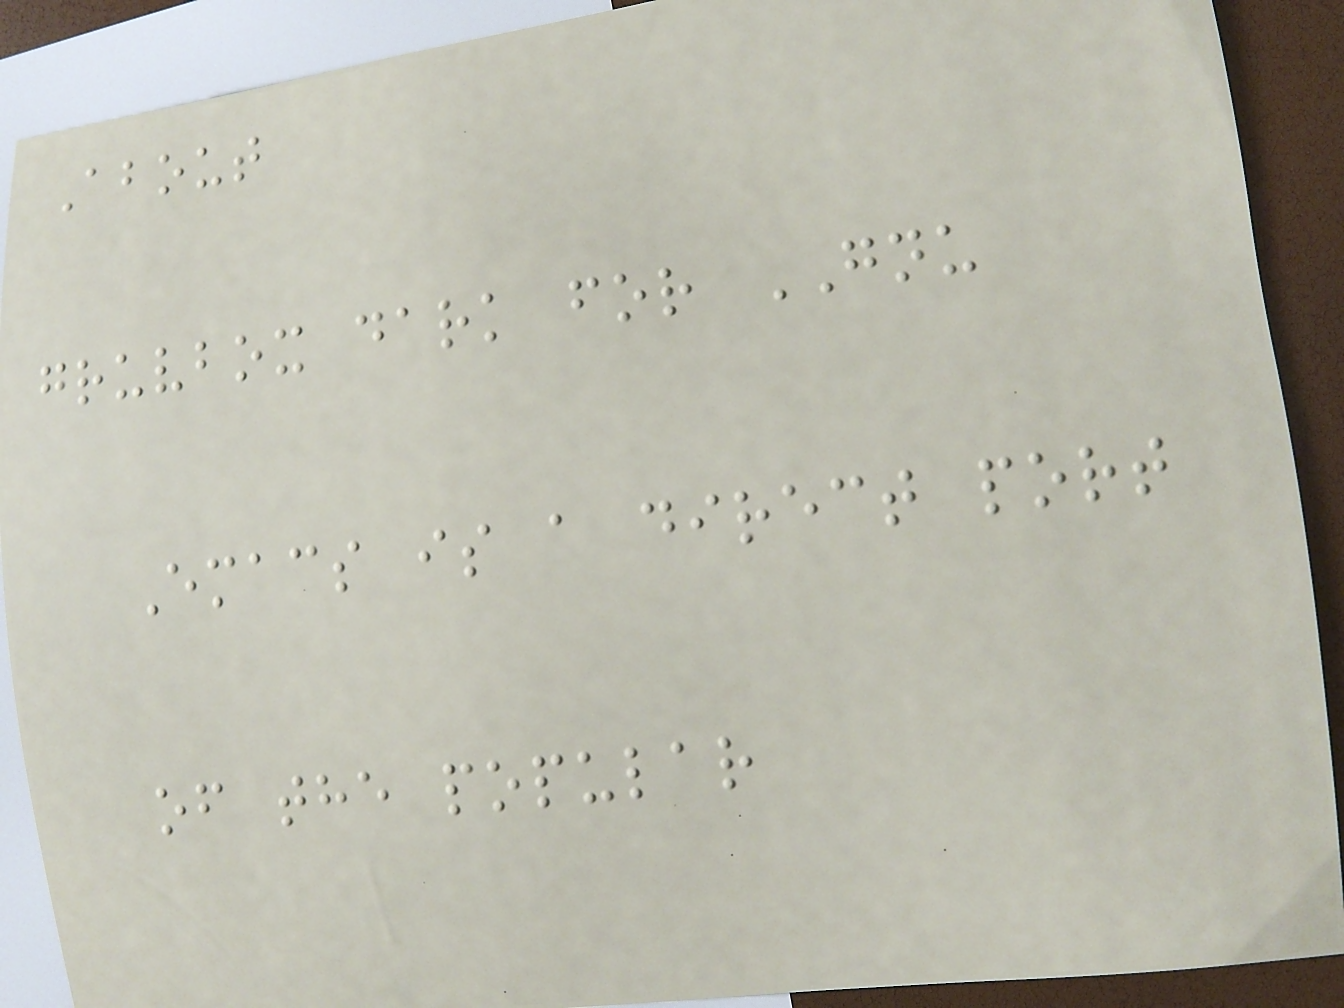About
gruvbox dark for GNU
Emacs is a direct port
of the popular
